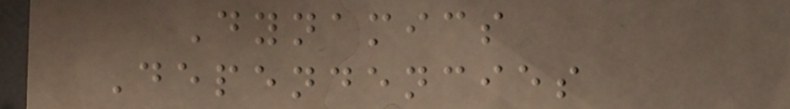Dynamics
Dependencies
